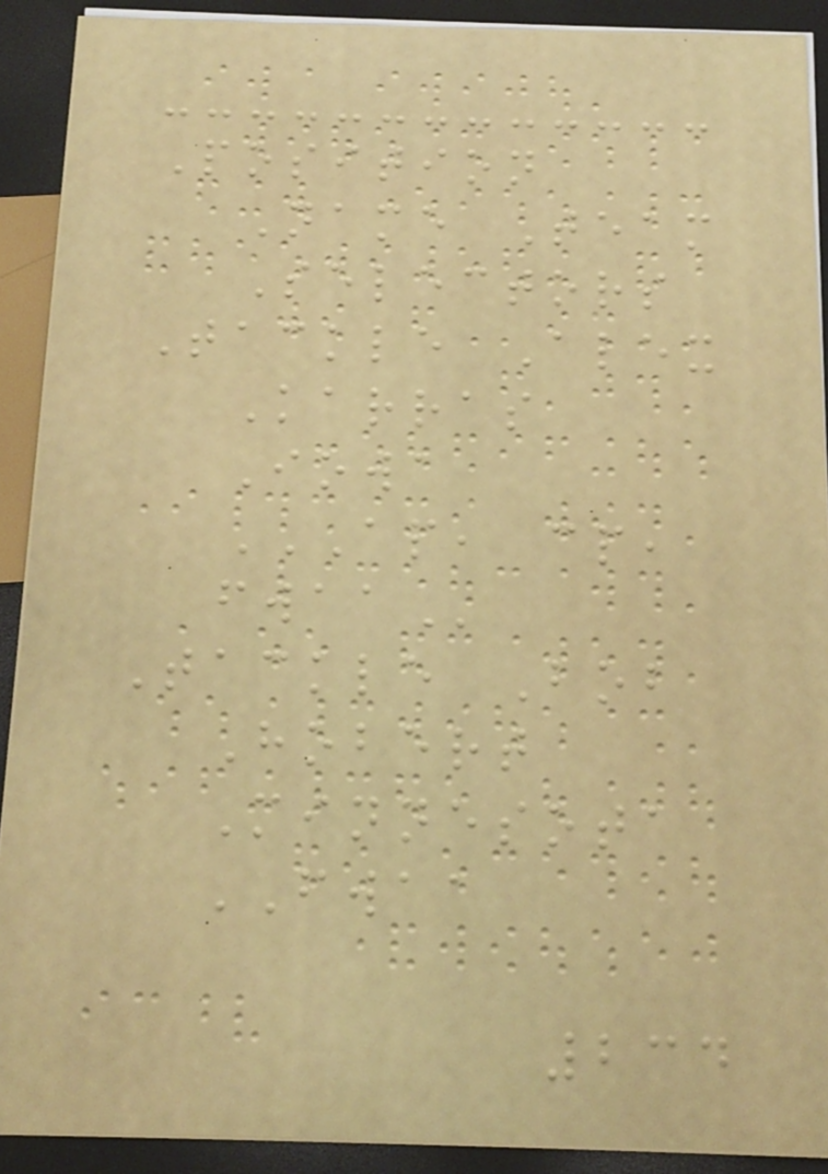Position
Name Team
Selectors
Tackle Alex
Karras
Iowa
AP, CP,
FWAA
Tackle Bob
Hobert
Minnesota
FWAA
234
